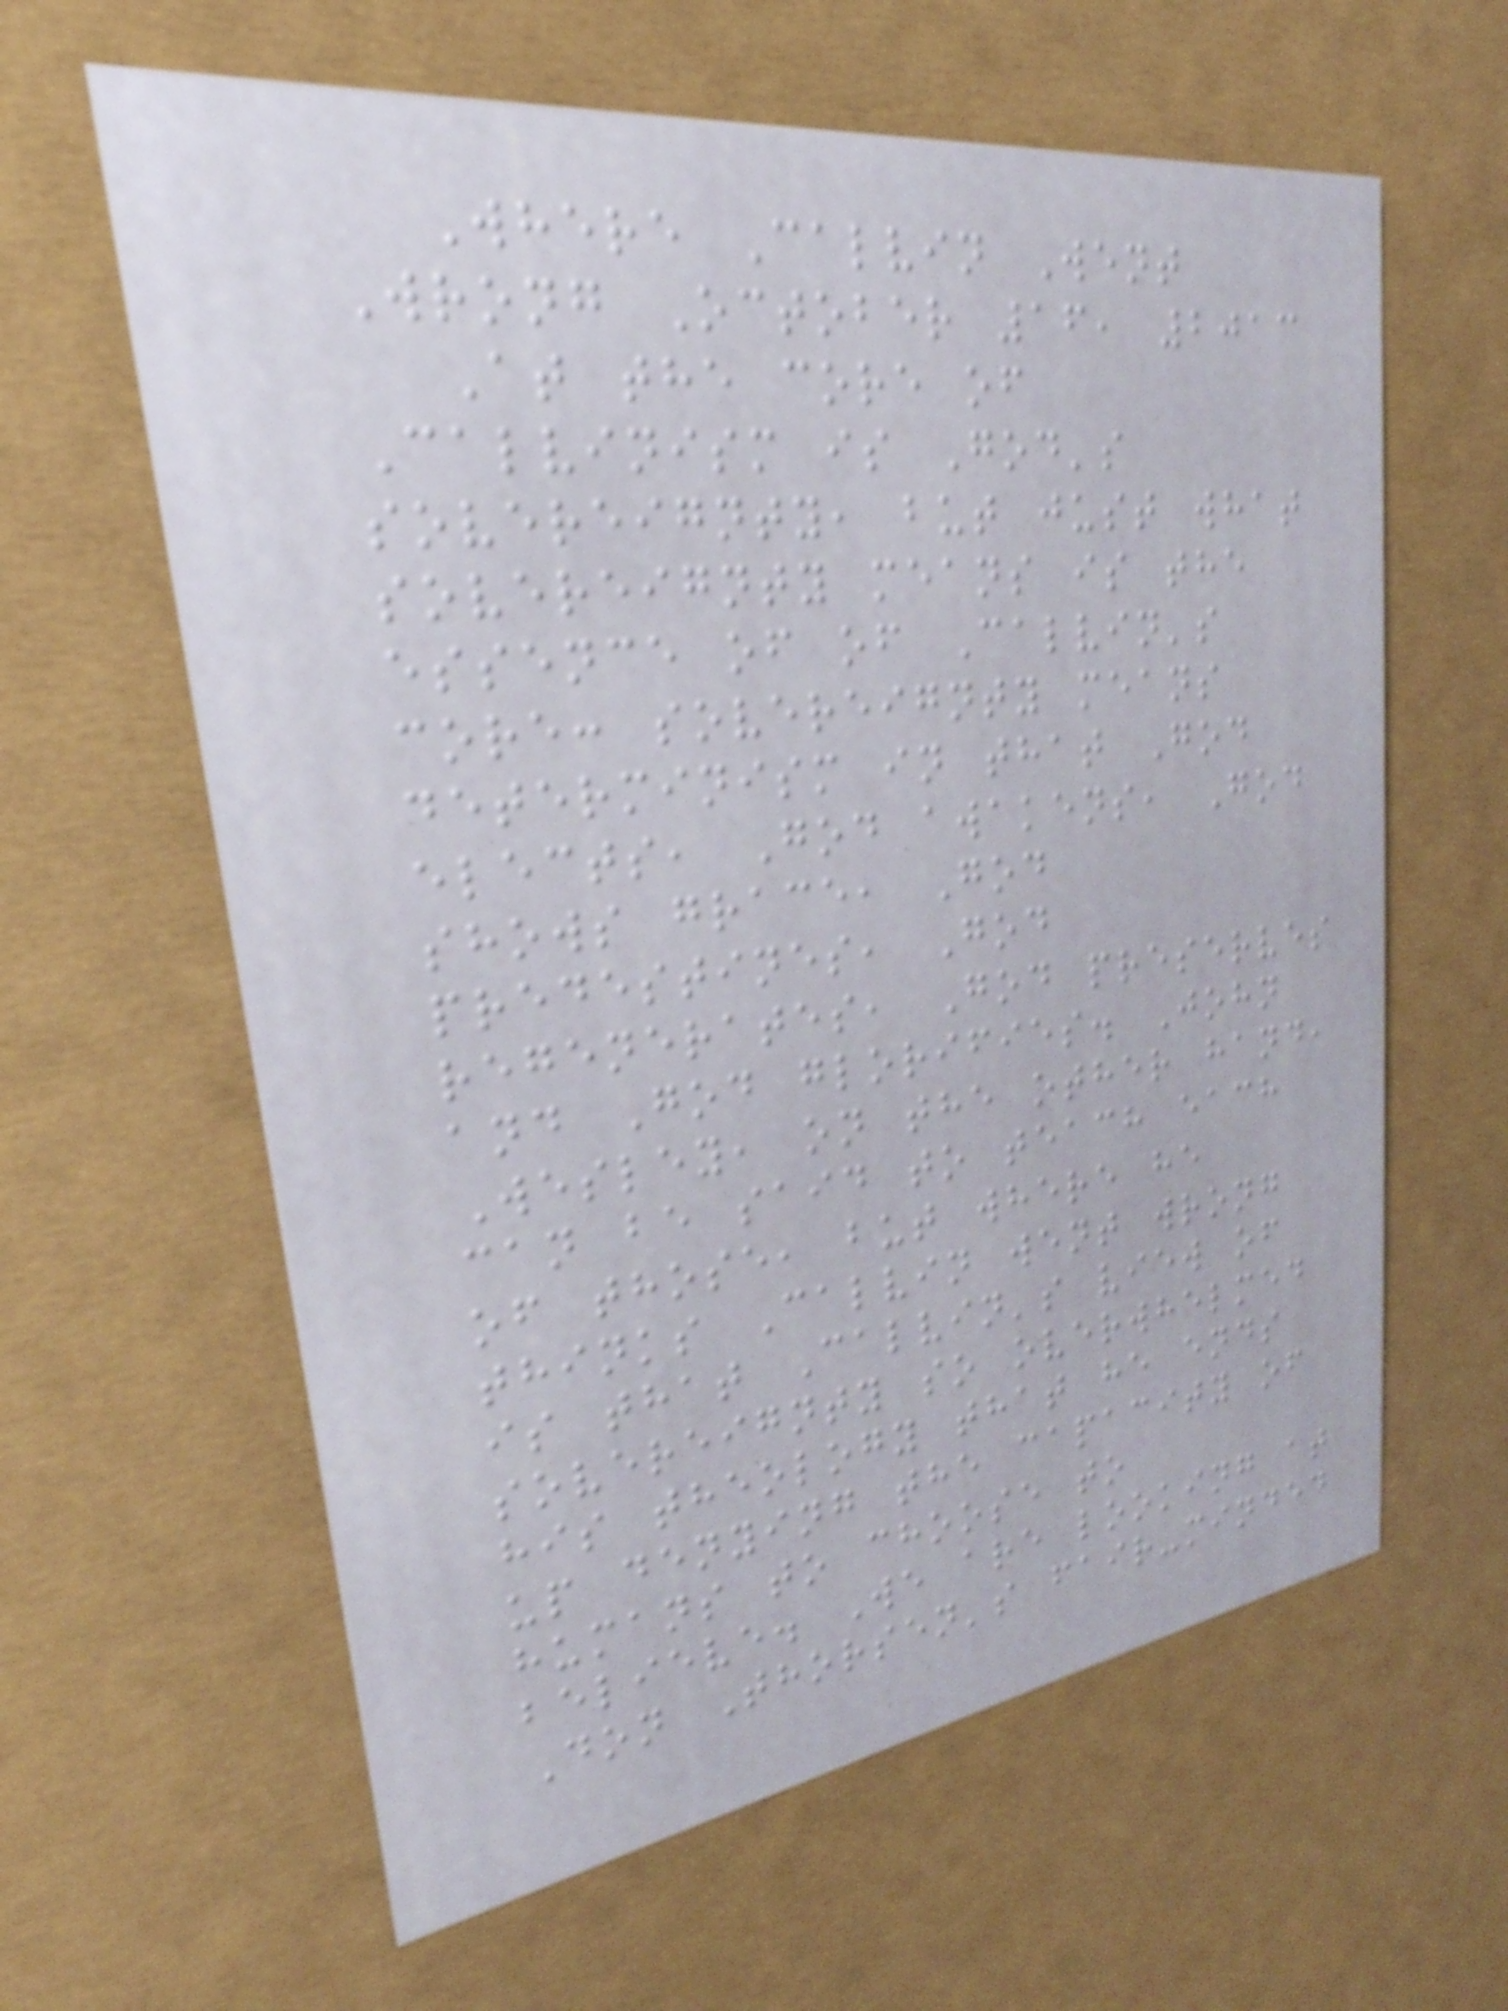Where Calvin Went
Wrong October 16, 2013
At the core of
Calvinism is God's
sovereignty, but just what
sovereignty means is the
essence of of Calvin's
core: sovereignty means
determinism in that God
elects, God awakens, God
shows grace, God
predestines, God
regenerates, God preserves
and God glorifies. John
Wesley, on the other hand,
can be said to teach each
of those, but where he
thinks Calvin went wrong
is that Calvin's view of
sovereignty so overwhelmed
his theology that he ends
up denying the capacity of
humans to choose to
believe. We are looking at
Don Thorsen's fair-minded
